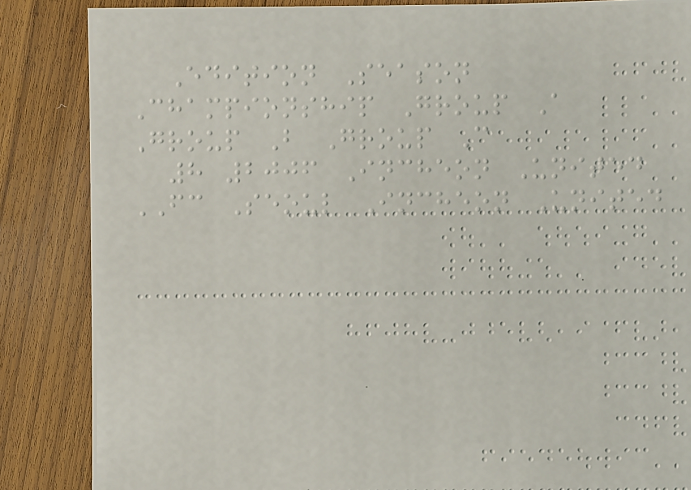Edition Season
Championship Group A
Group B Group C
8 2006 Incheon United
FC Seoul Incheon United
